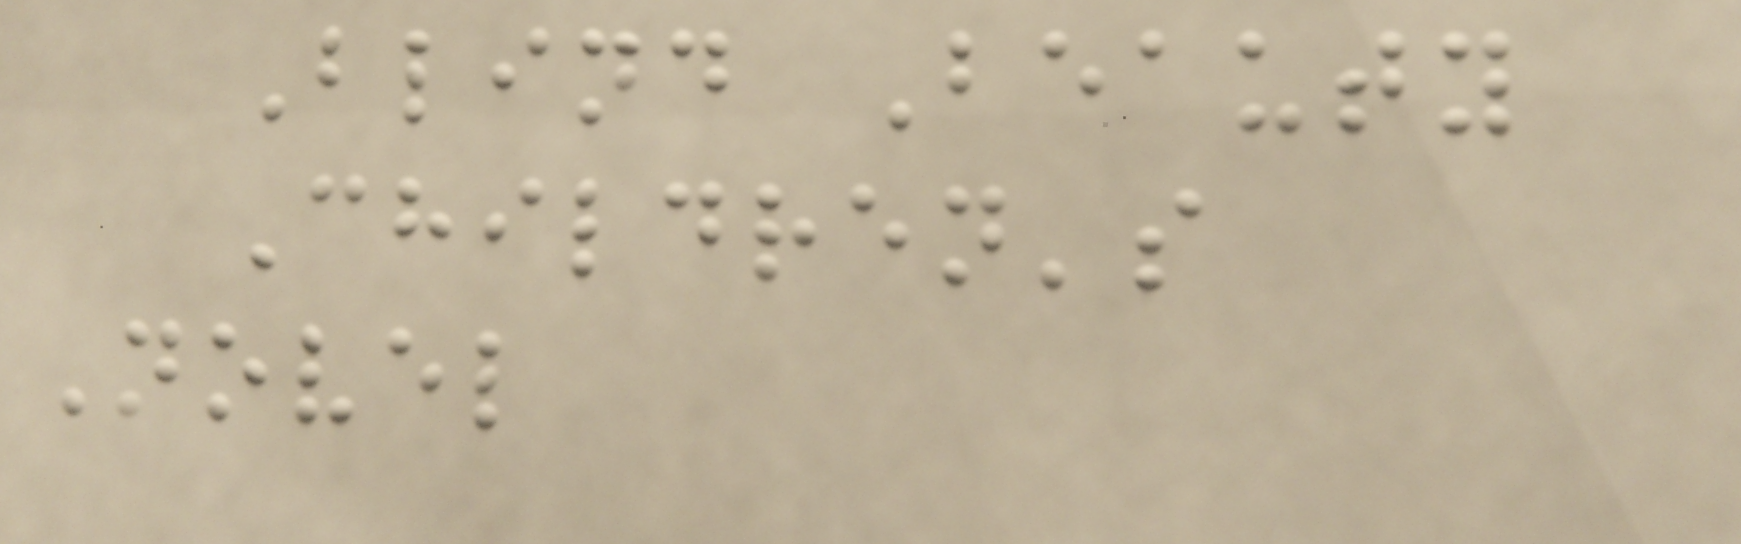Blind Beauty
Children's
Novel
